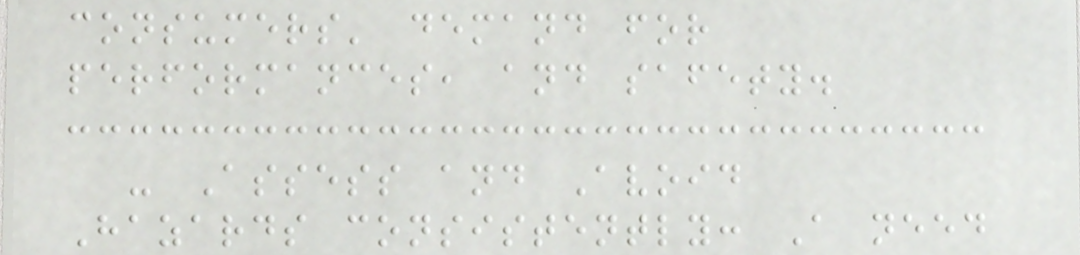consumers' demand for
performances, and safety.
- Assess and Avoid
Hazards consistently: A need
